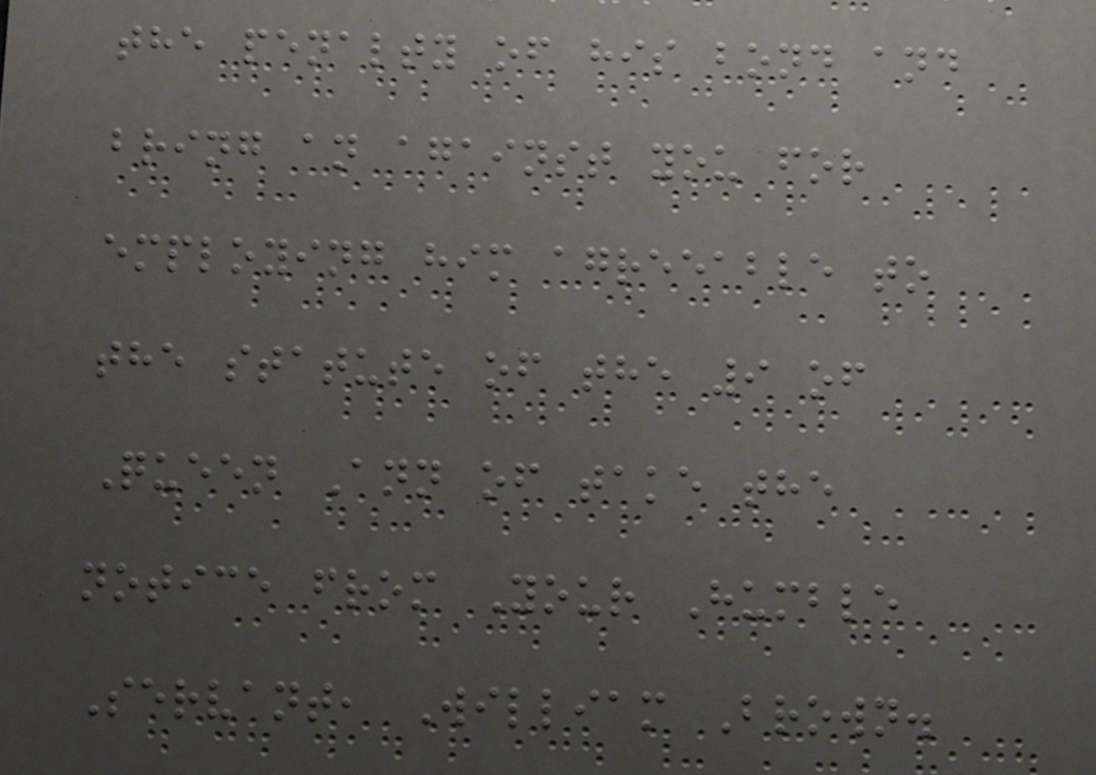the penalty of his bond and
bring an against you for
employing him agreeable to
the statute of the 9 of
Queen Ann of take the
notice from Your Humble
Servant, William Brown.
